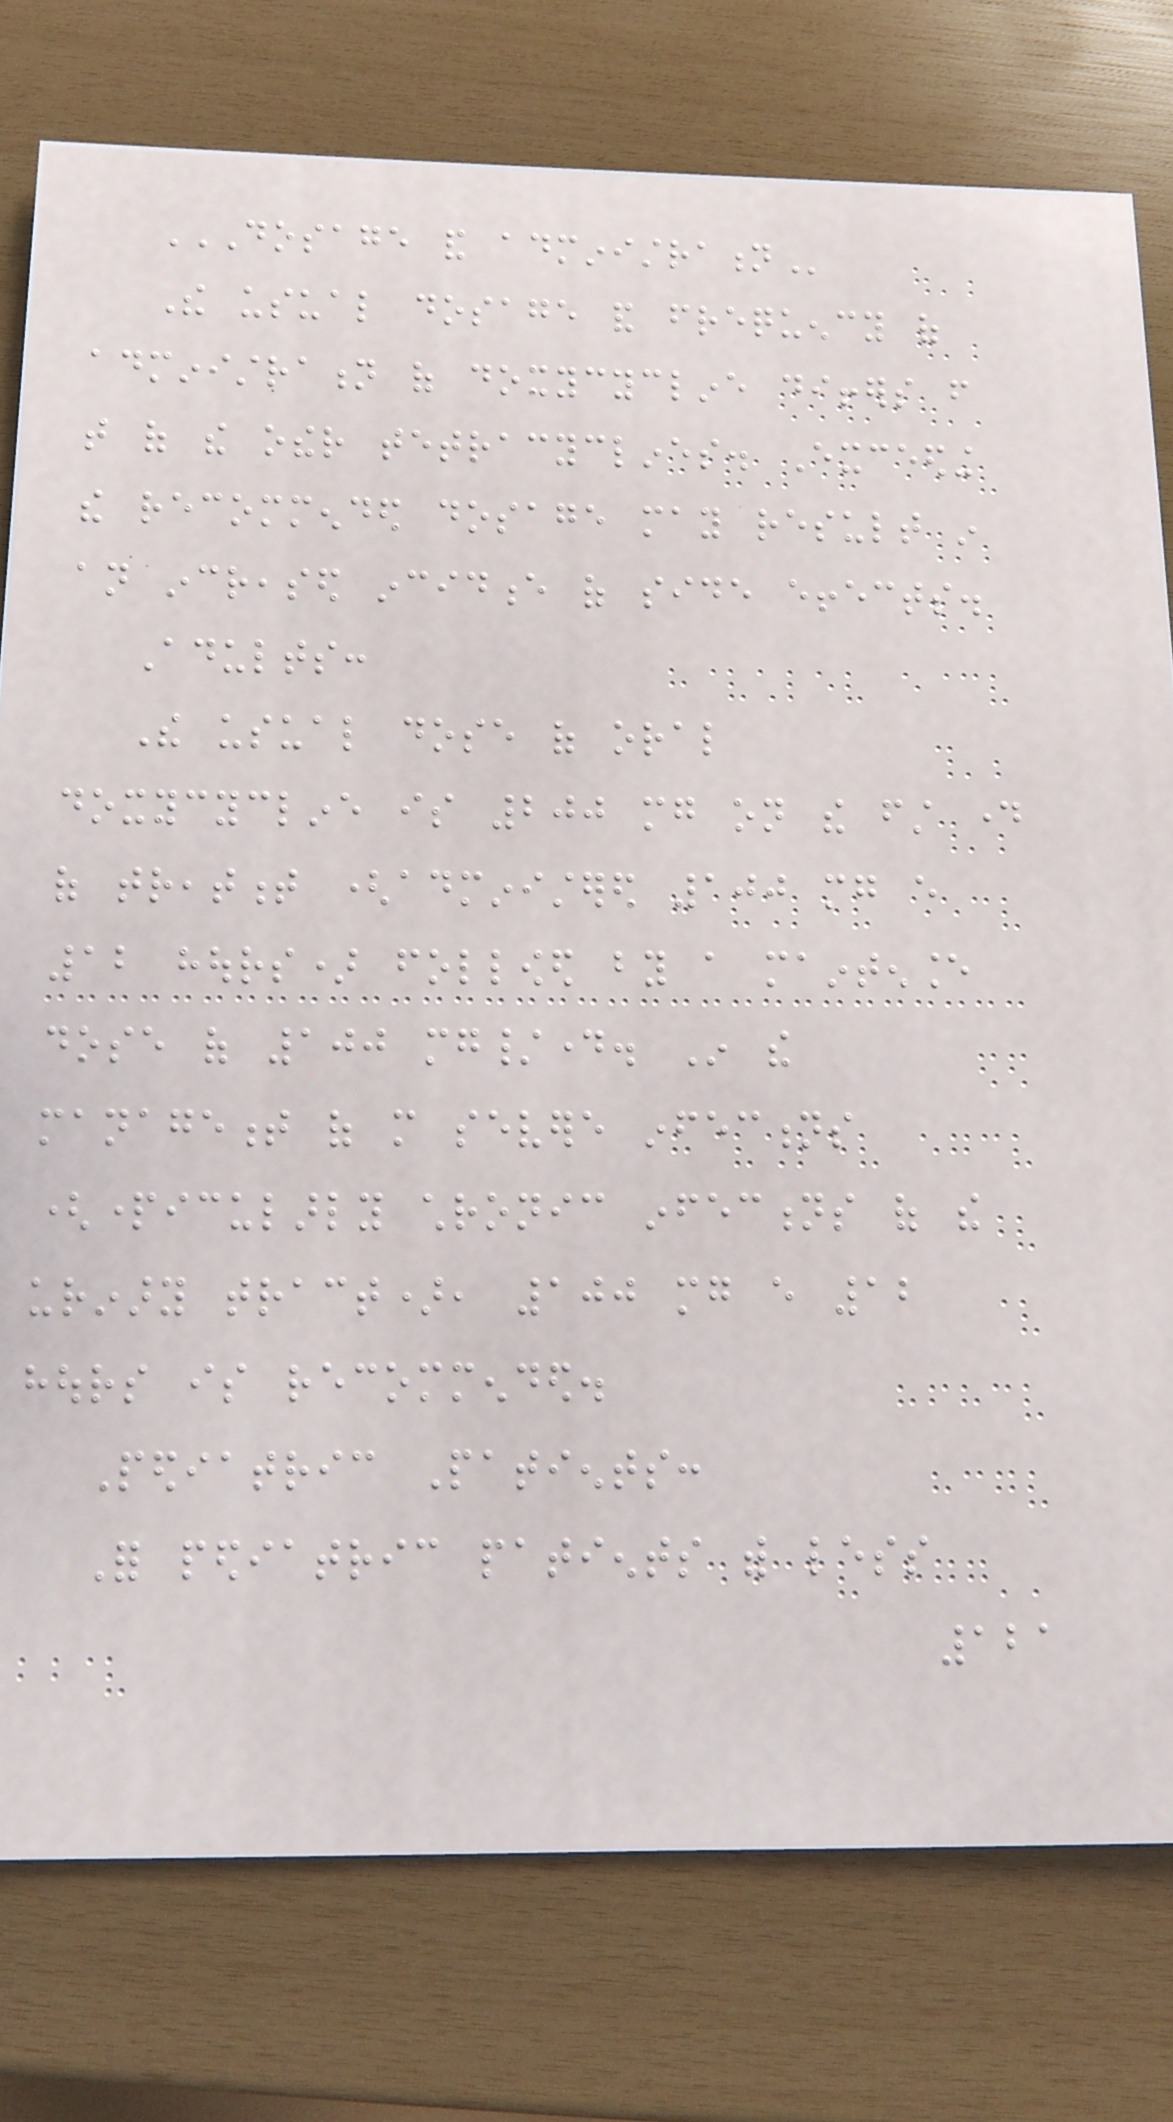DOSAGE AND ADMINISTRATION
The usual dosage and frequency of
administration of doxycycline differs from
that of the other tetracyclines. Exceeding
the recommended dosage may result in
an increased incidence of side effects.
Adults:
The usual dose of oral
doxycycline is 200 mg on the first day
of treatment (administered 100 mg every
12 hours) followed by a maintenance
dose of 100 mg/day. In the
management of more severe infections
(particularly chronic infections of the
urinary tract), 100 mg every 12
hours is recommended.
Pediatric Patients:
For pediatric patients with less
121
